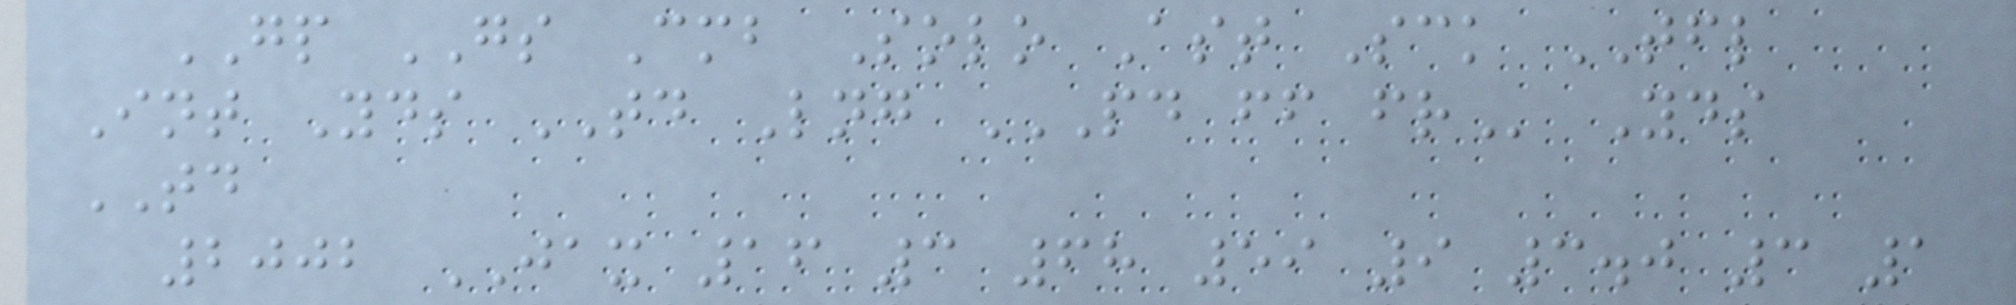GP GS Cmb Solo Ast Sck TFL
Int Yds TD Lng PD FF FR Yds
TD
2002 JAX 16 3 68 59 9 3.0 3 1
